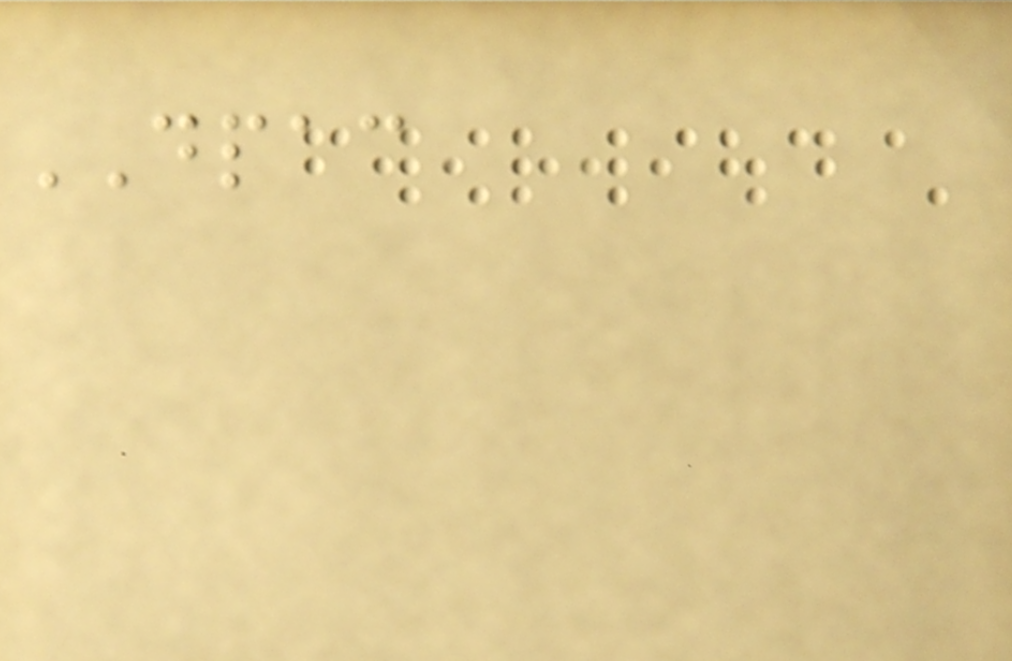DPAC
